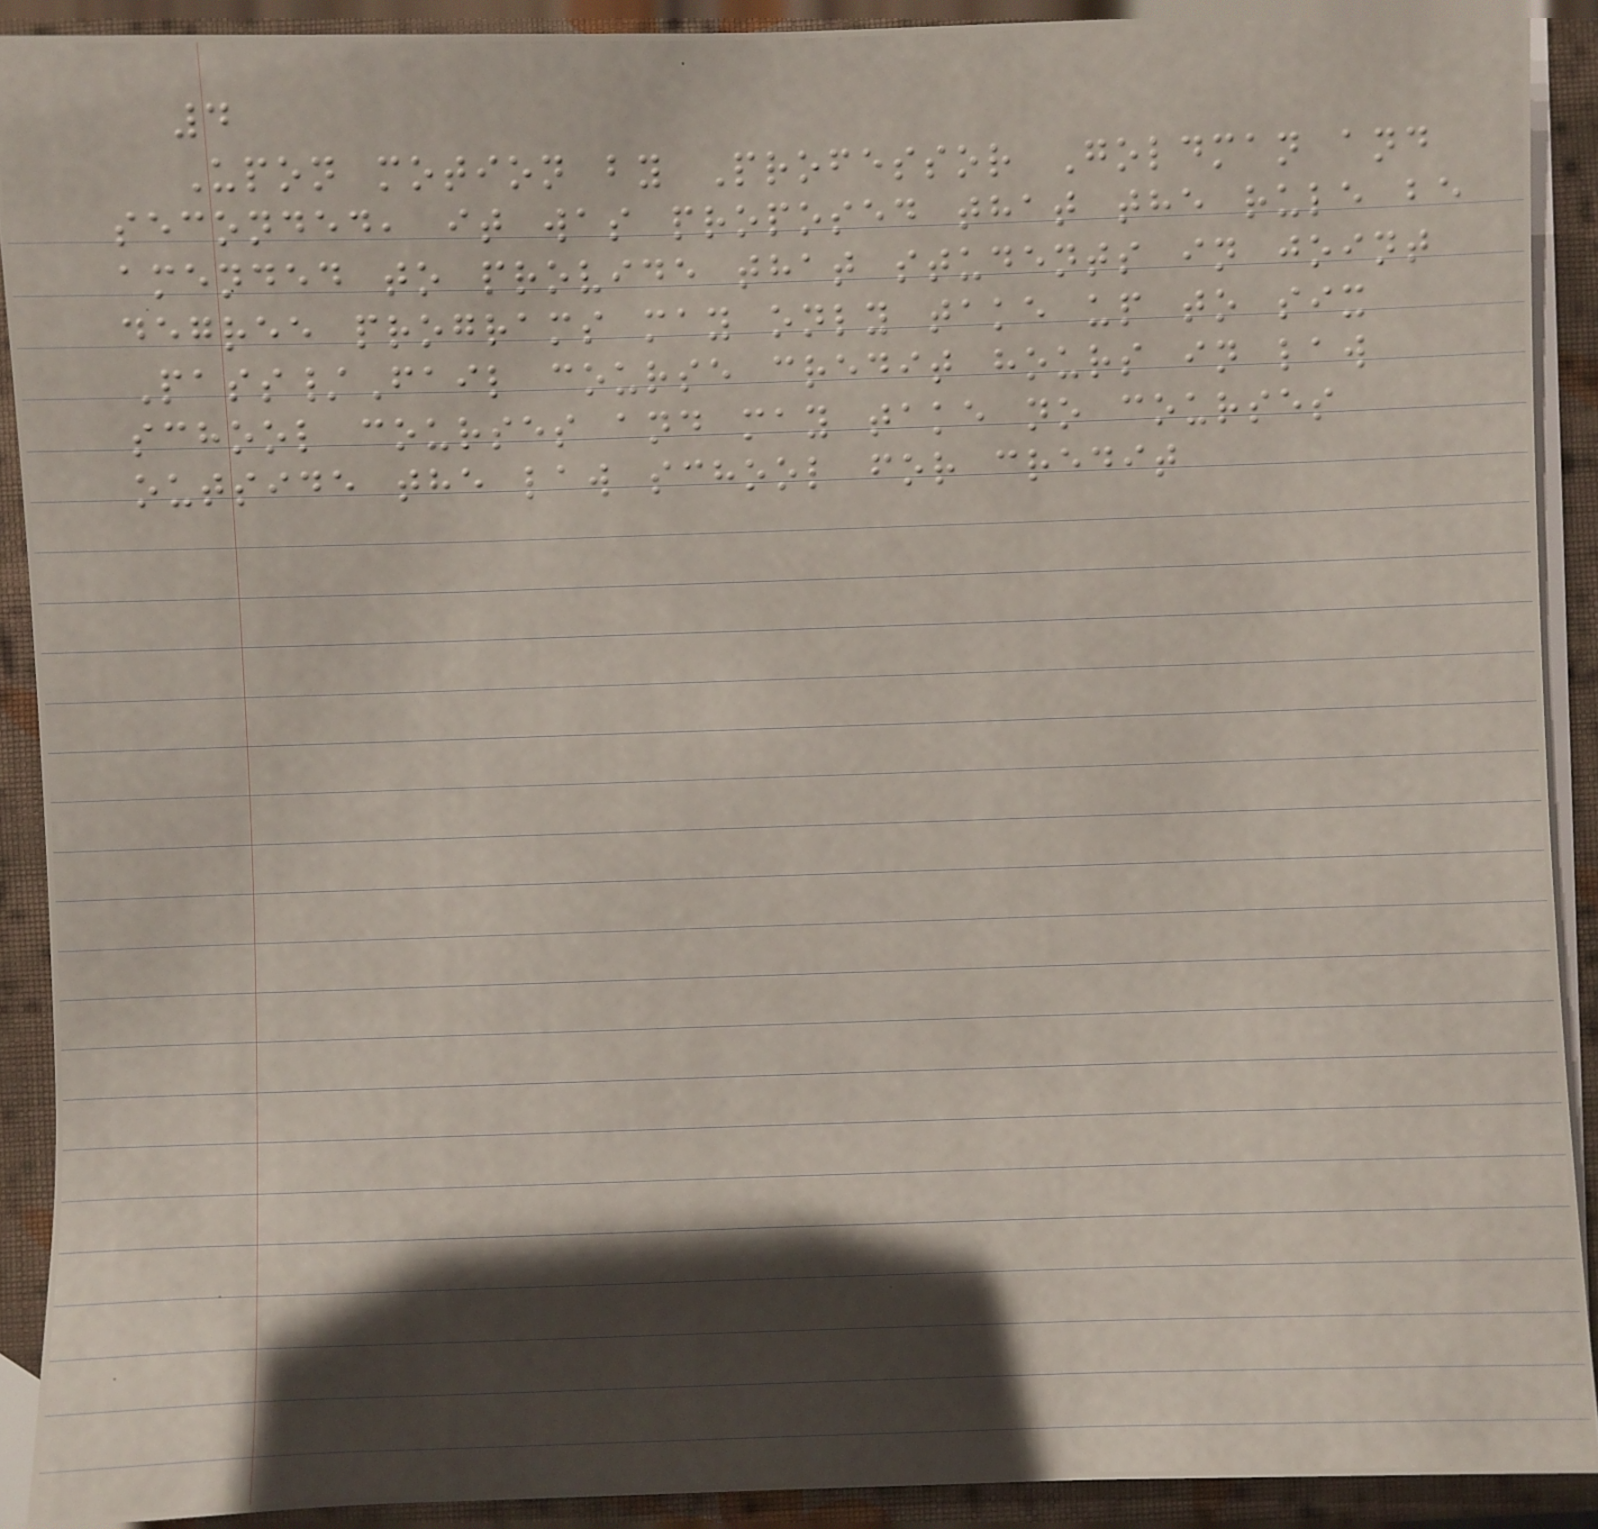4
Upon motion by Professor Goldman and
seconded, it was proposed that the rule be
amended to provide that students in joint
degree programs may only take up to six
Pass/Fail course credit hours in law
school courses and may take no courses
outside the law school for credit
